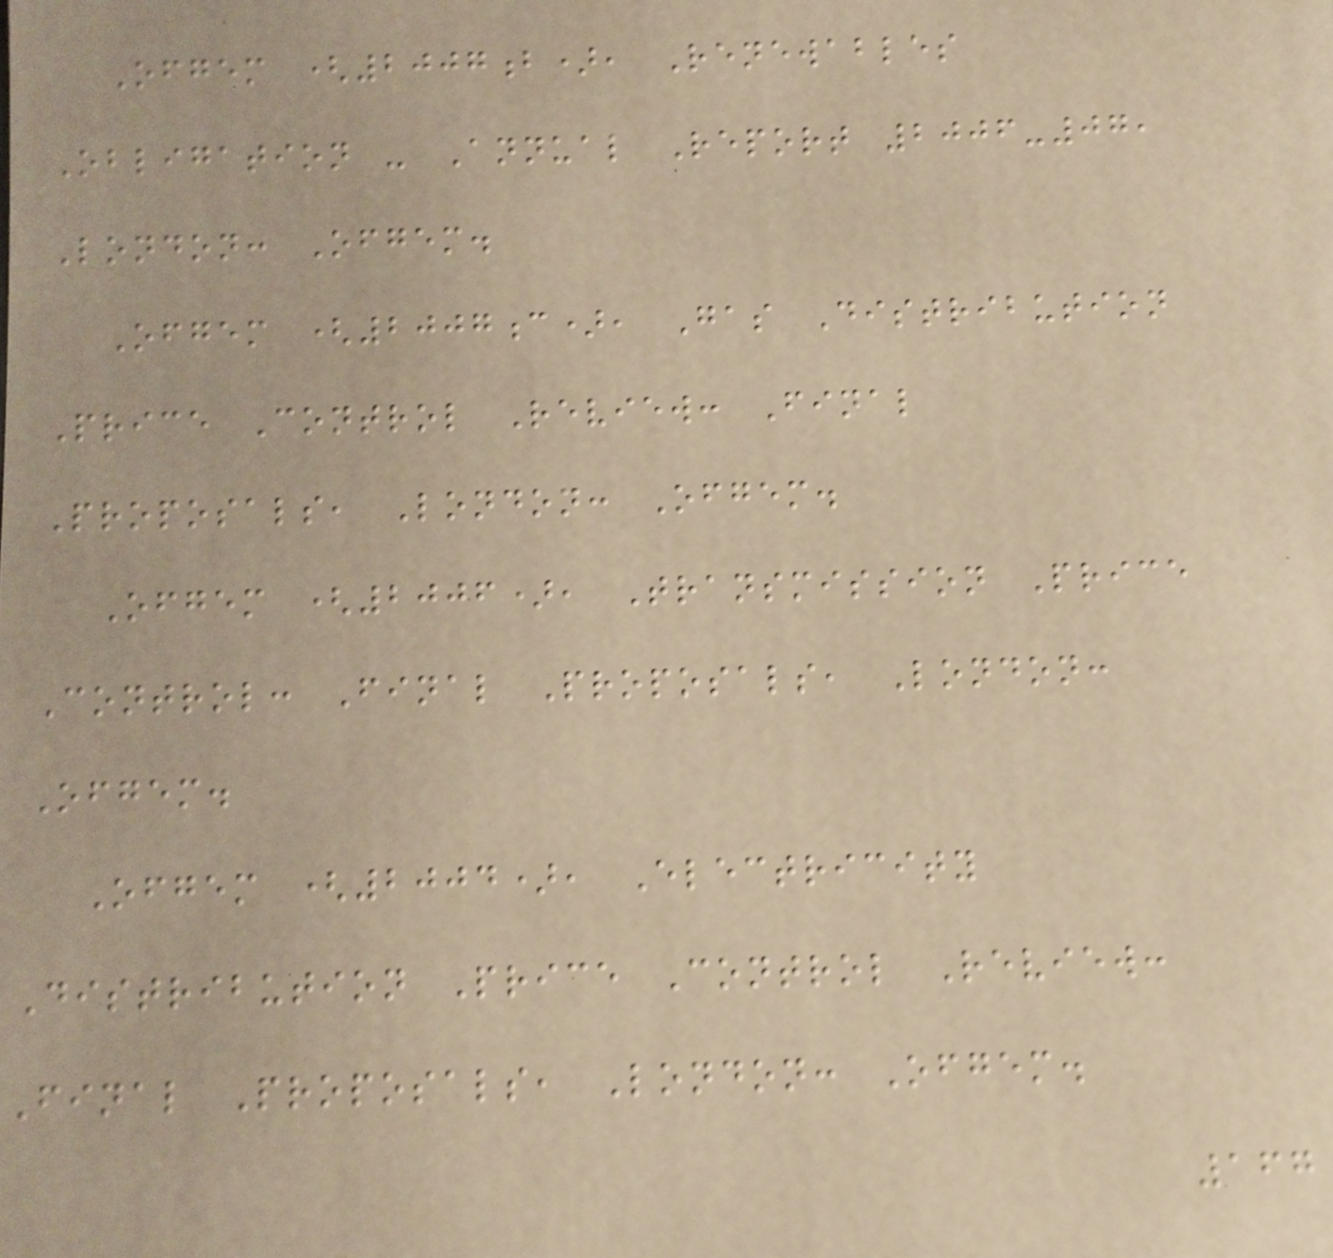Ofgem (2007b), Renewables
Obligation - Annual Report 2006-07,
London: Ofgem.
Ofgem (2007c), Gas Distribution
Price Control Review: Final
Proposals, London: Ofgem.
Ofgem (2006), Transmission Price
Control: Final Proposals, London:
Ofgem.
Ofgem (2004), Electricity
Distribution Price Control Review:
Final Proposals, London: Ofgem.
167
